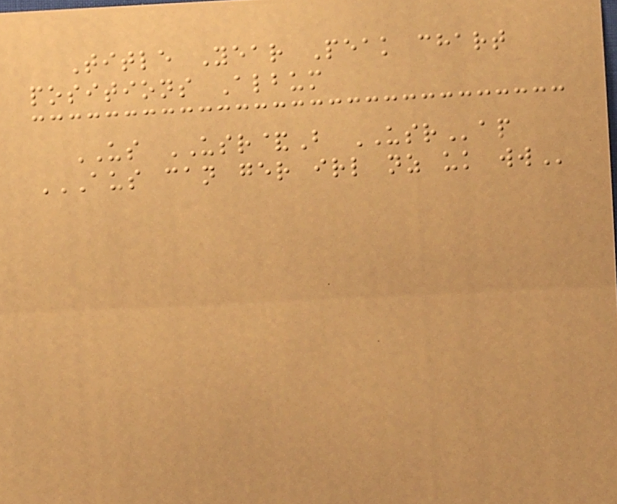Title Year Peak chart
positions Album
US USR&B USRap
AUS CAN GER IRL NZ UK WW
